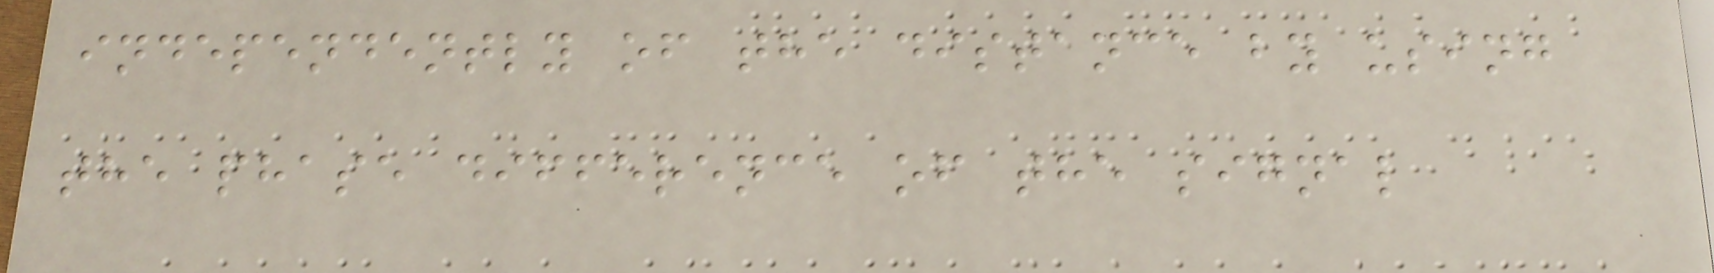independently of the distance by using
the phase difference of the signal
